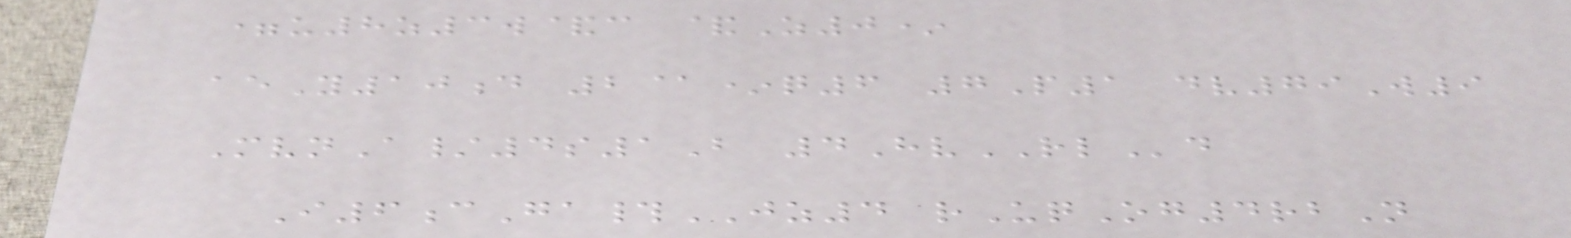=u8z3w&c &Z0*
aeY10d 2@*q6 7P1 dv79W9
MvnA/4s1B 4HvRLd
I6cGa#JZ4 rUqOg4rbN
